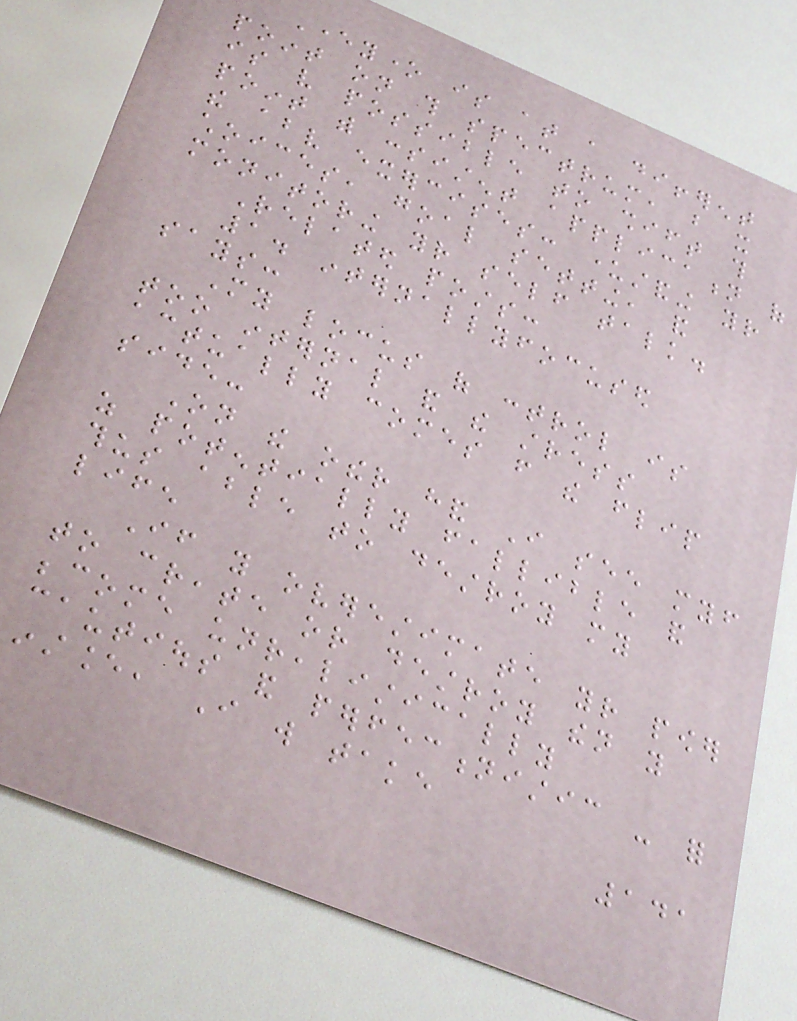Everyone is at a different
point on this spectrum, but it
is very possible to shift this
point with consistent application of
the above exercises: understanding your
choices, goal setting, and
monitoring your self talk.
Related posts:
1. internallyfocused
says:
My locus of control is
too internal and the stress
actually comes from the flip
side:
On the other hand I see myself
as potentially fallible and
thus able to destroy my
life
If you overestimate your power
to create or destroy then you
become unrealistically
cautious and perfectionistic - for
instance, I will take
141
